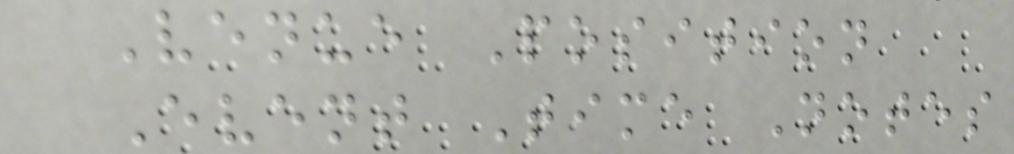Venue Position
Event Time Notes
